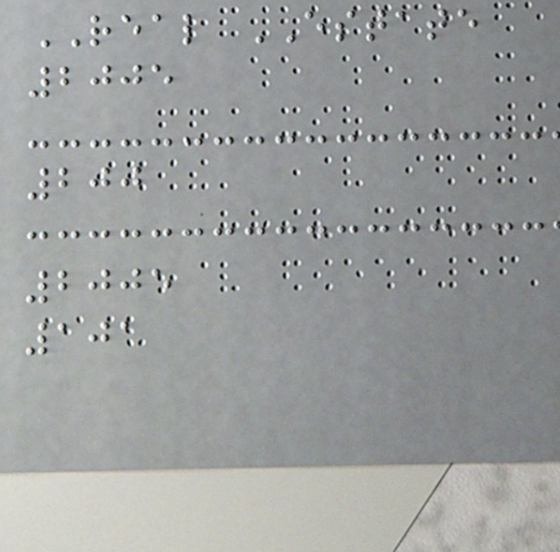REAL ESTATE
2005
200
2005
101
